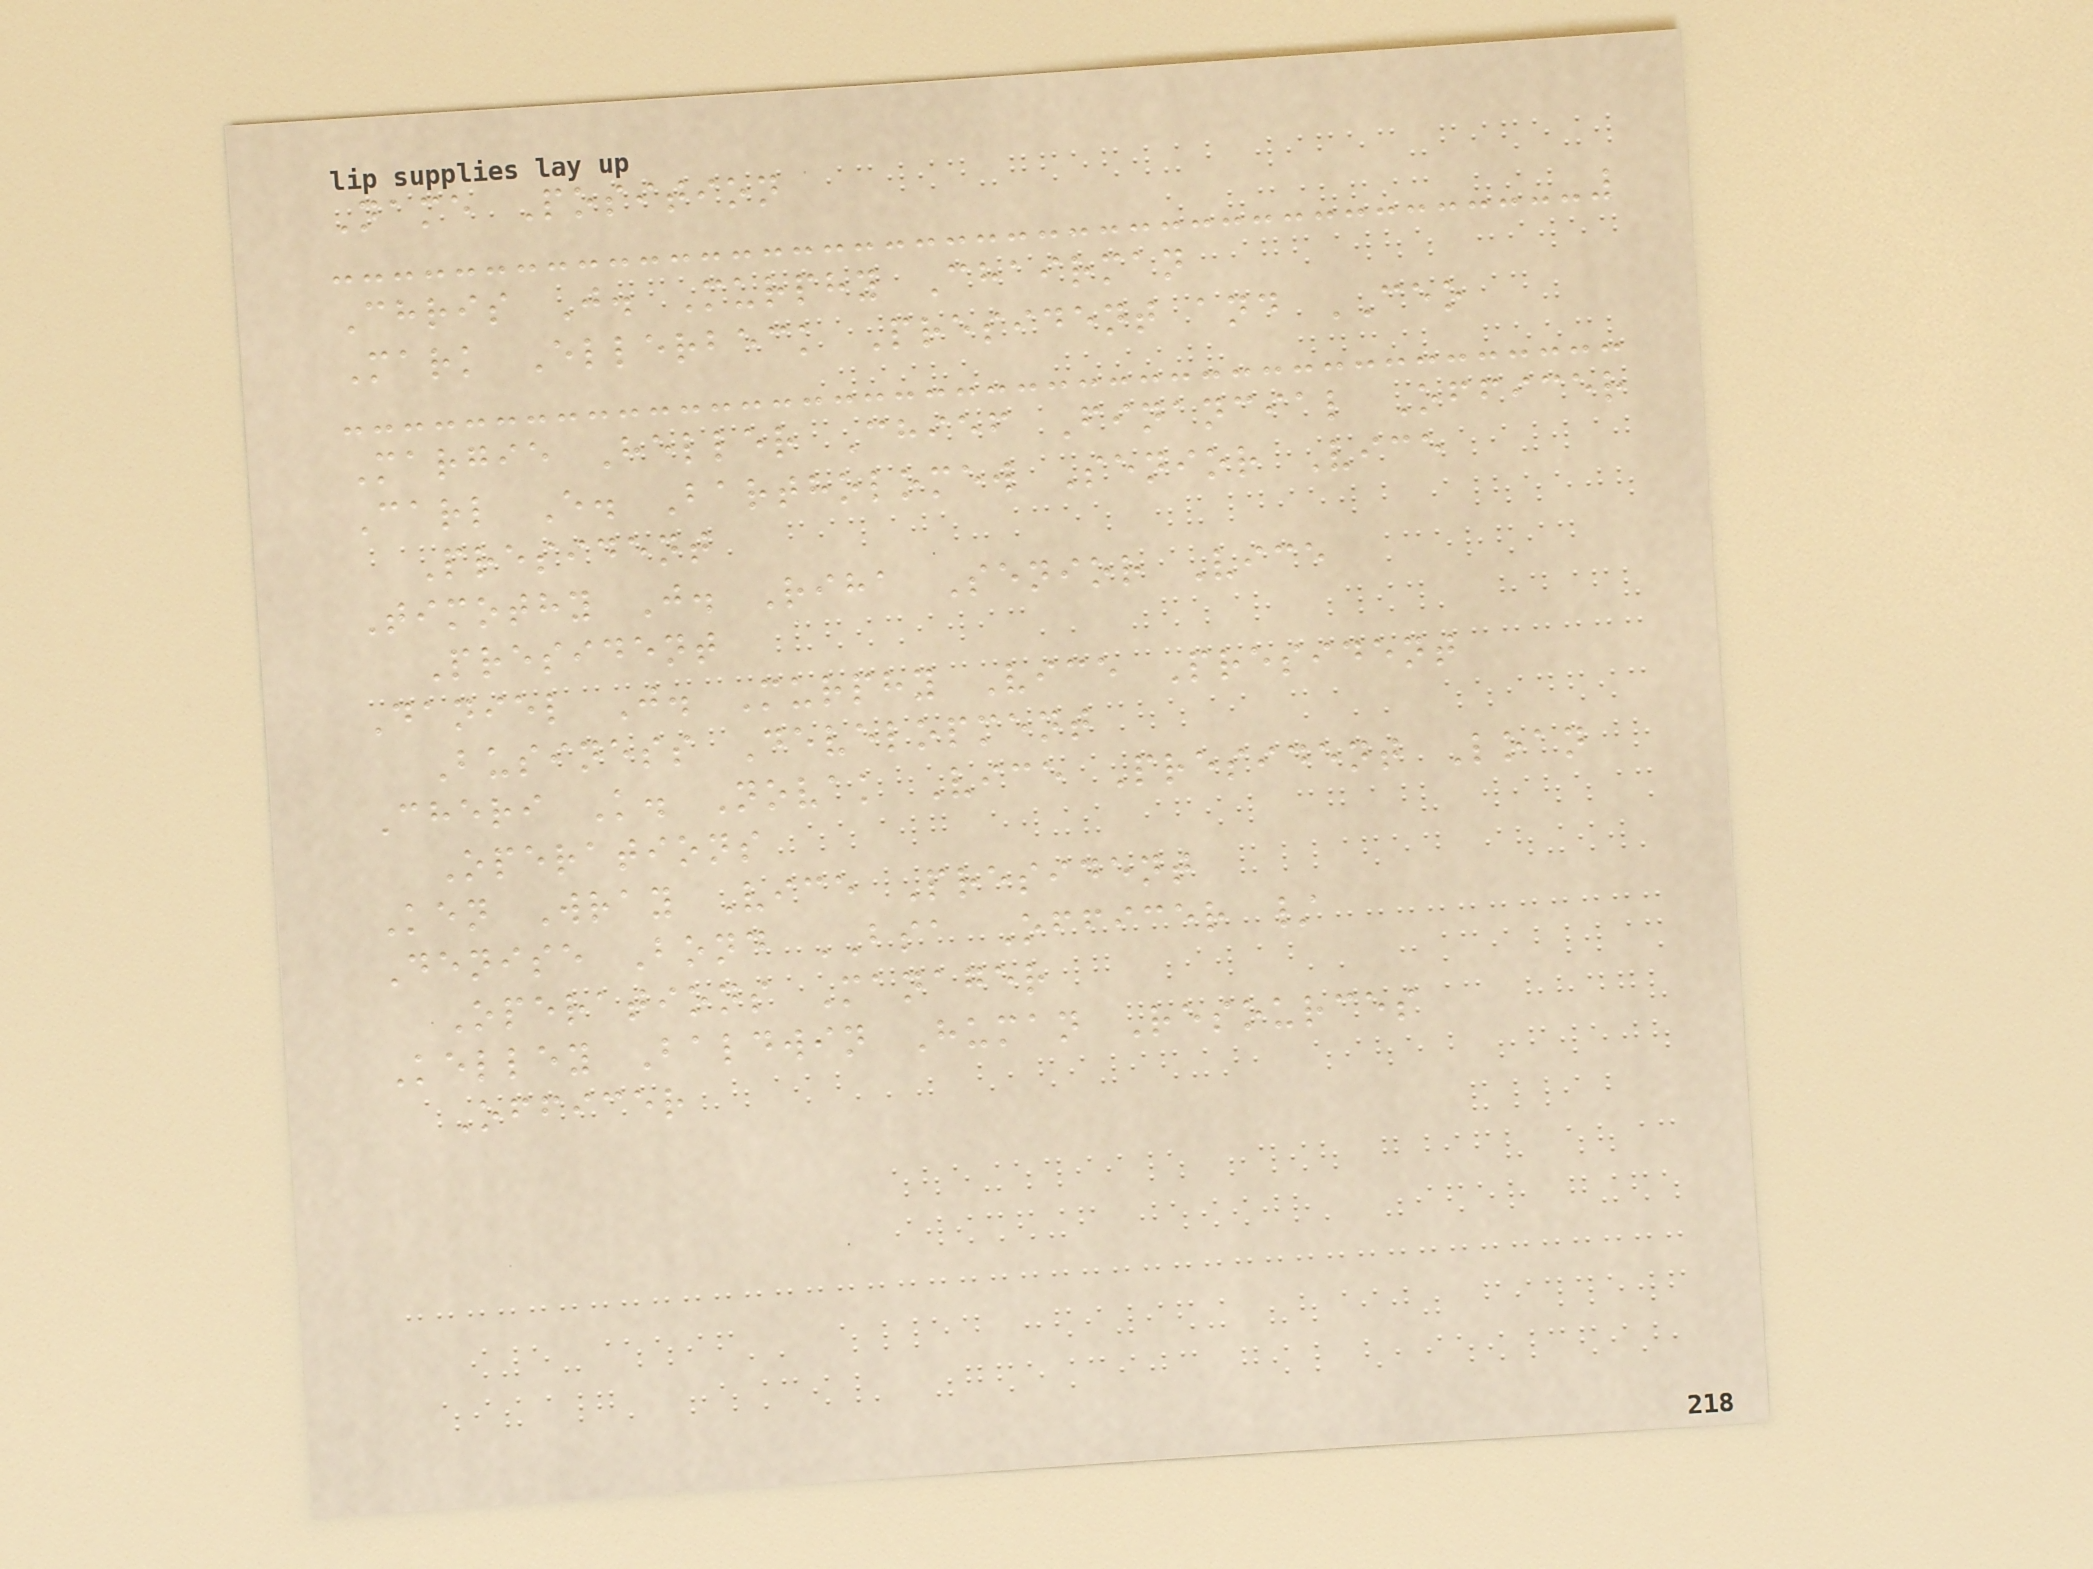Name Position
Chris J. Murphy Chairman
Mark Ellerbeck President and CEO
Margie Heller Chief Financial Officer
Carl E. Bartholomew Senior Vice
President
Timothy J. Riha Senior Vice
President
Daniel J. Murphy Vice President
Business Development
Cheri K. Novak Vice President Loan
Operations
Ken Wray Vice President
Denise Bond BSA Officer /
Operations Manager
Kelley Baldwin Human Resources
Officer
